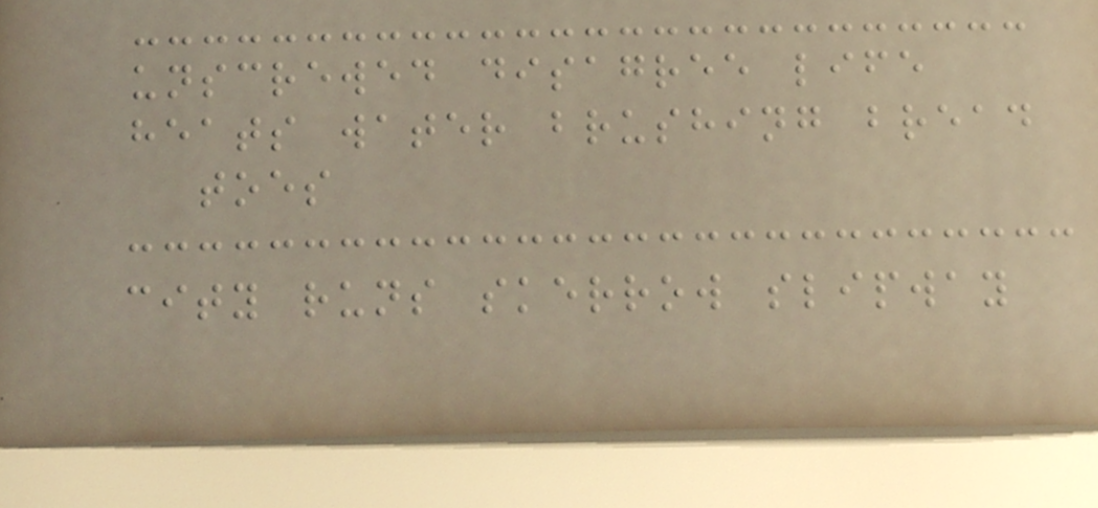unscrewed disagree life
heats water brushing bread
toes
city runs skerrow slipway
